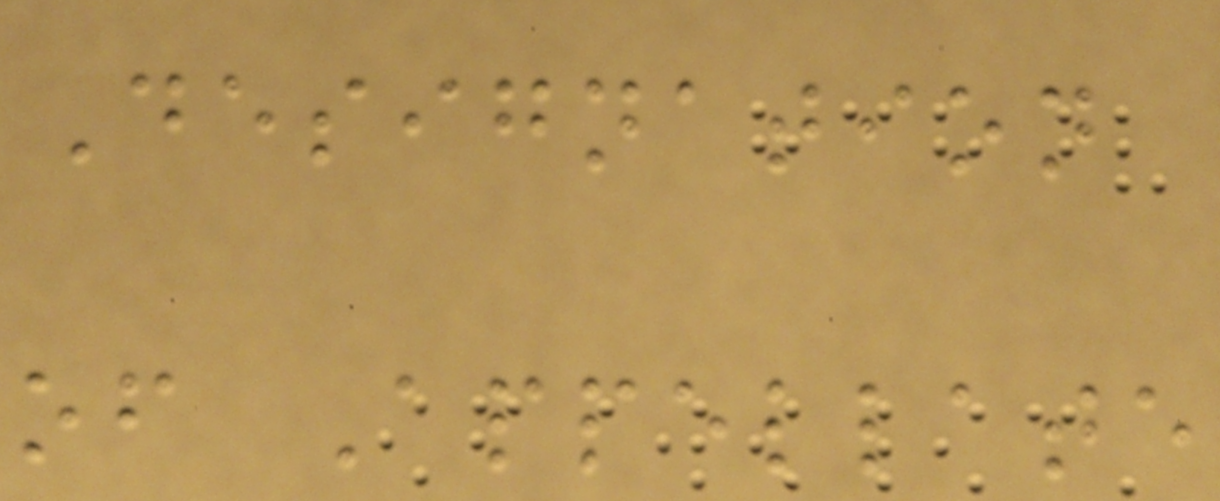Designation
of Appellate
